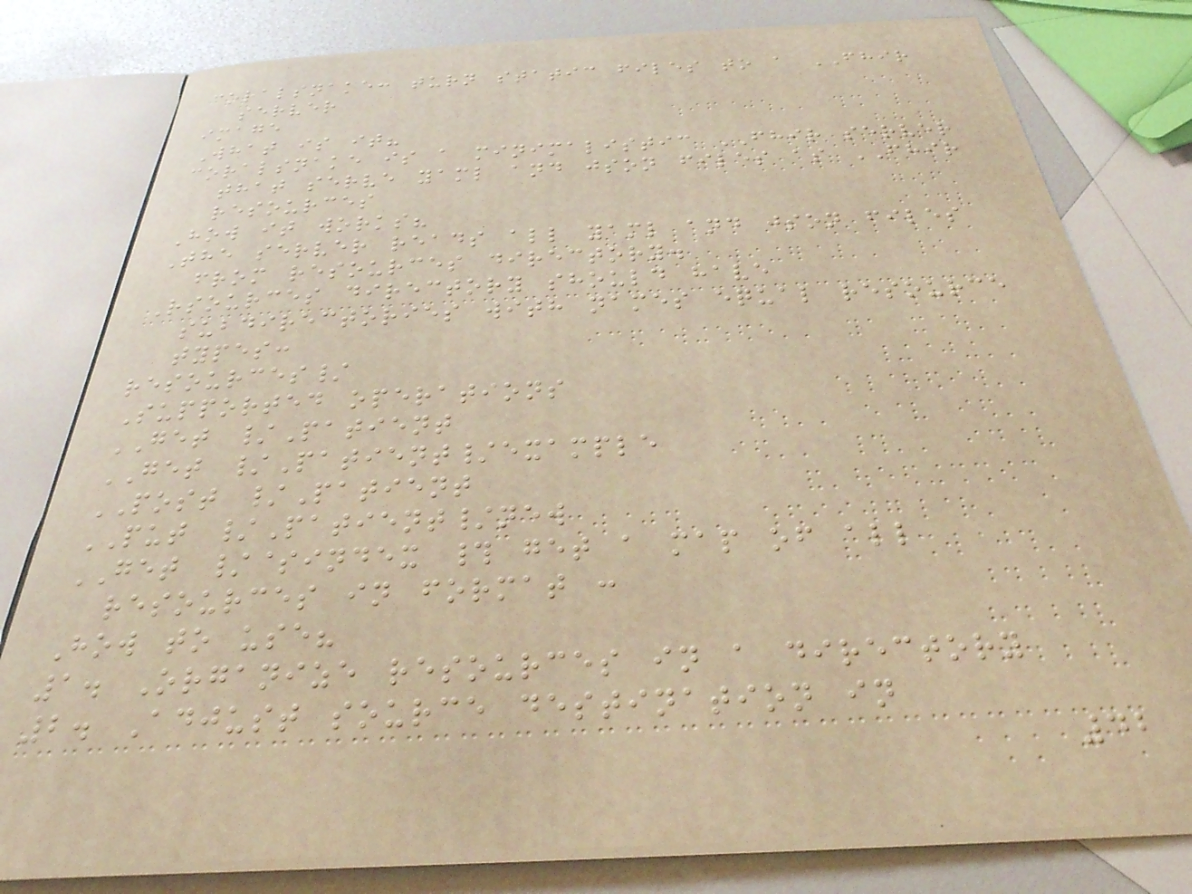coralsnake: turn static files to a FHIR
server
image
What is it?
coralsnake is a minimalistic FHIR server
that serve yaml and json files as FHIR
resources
How it works?
The server reads all yaml and json files
from resources directory.
Rsources directory should have
subdirectories with names equal resource
types:
resources/
Supported operations
GET /Patient
GET /Patient/example
POST /Patient
PUT /Patient/new
GET /$index # get a map of all
resources in format :
How to use?
1. Organize resources in a directory
2. Adjust source destination in
42
